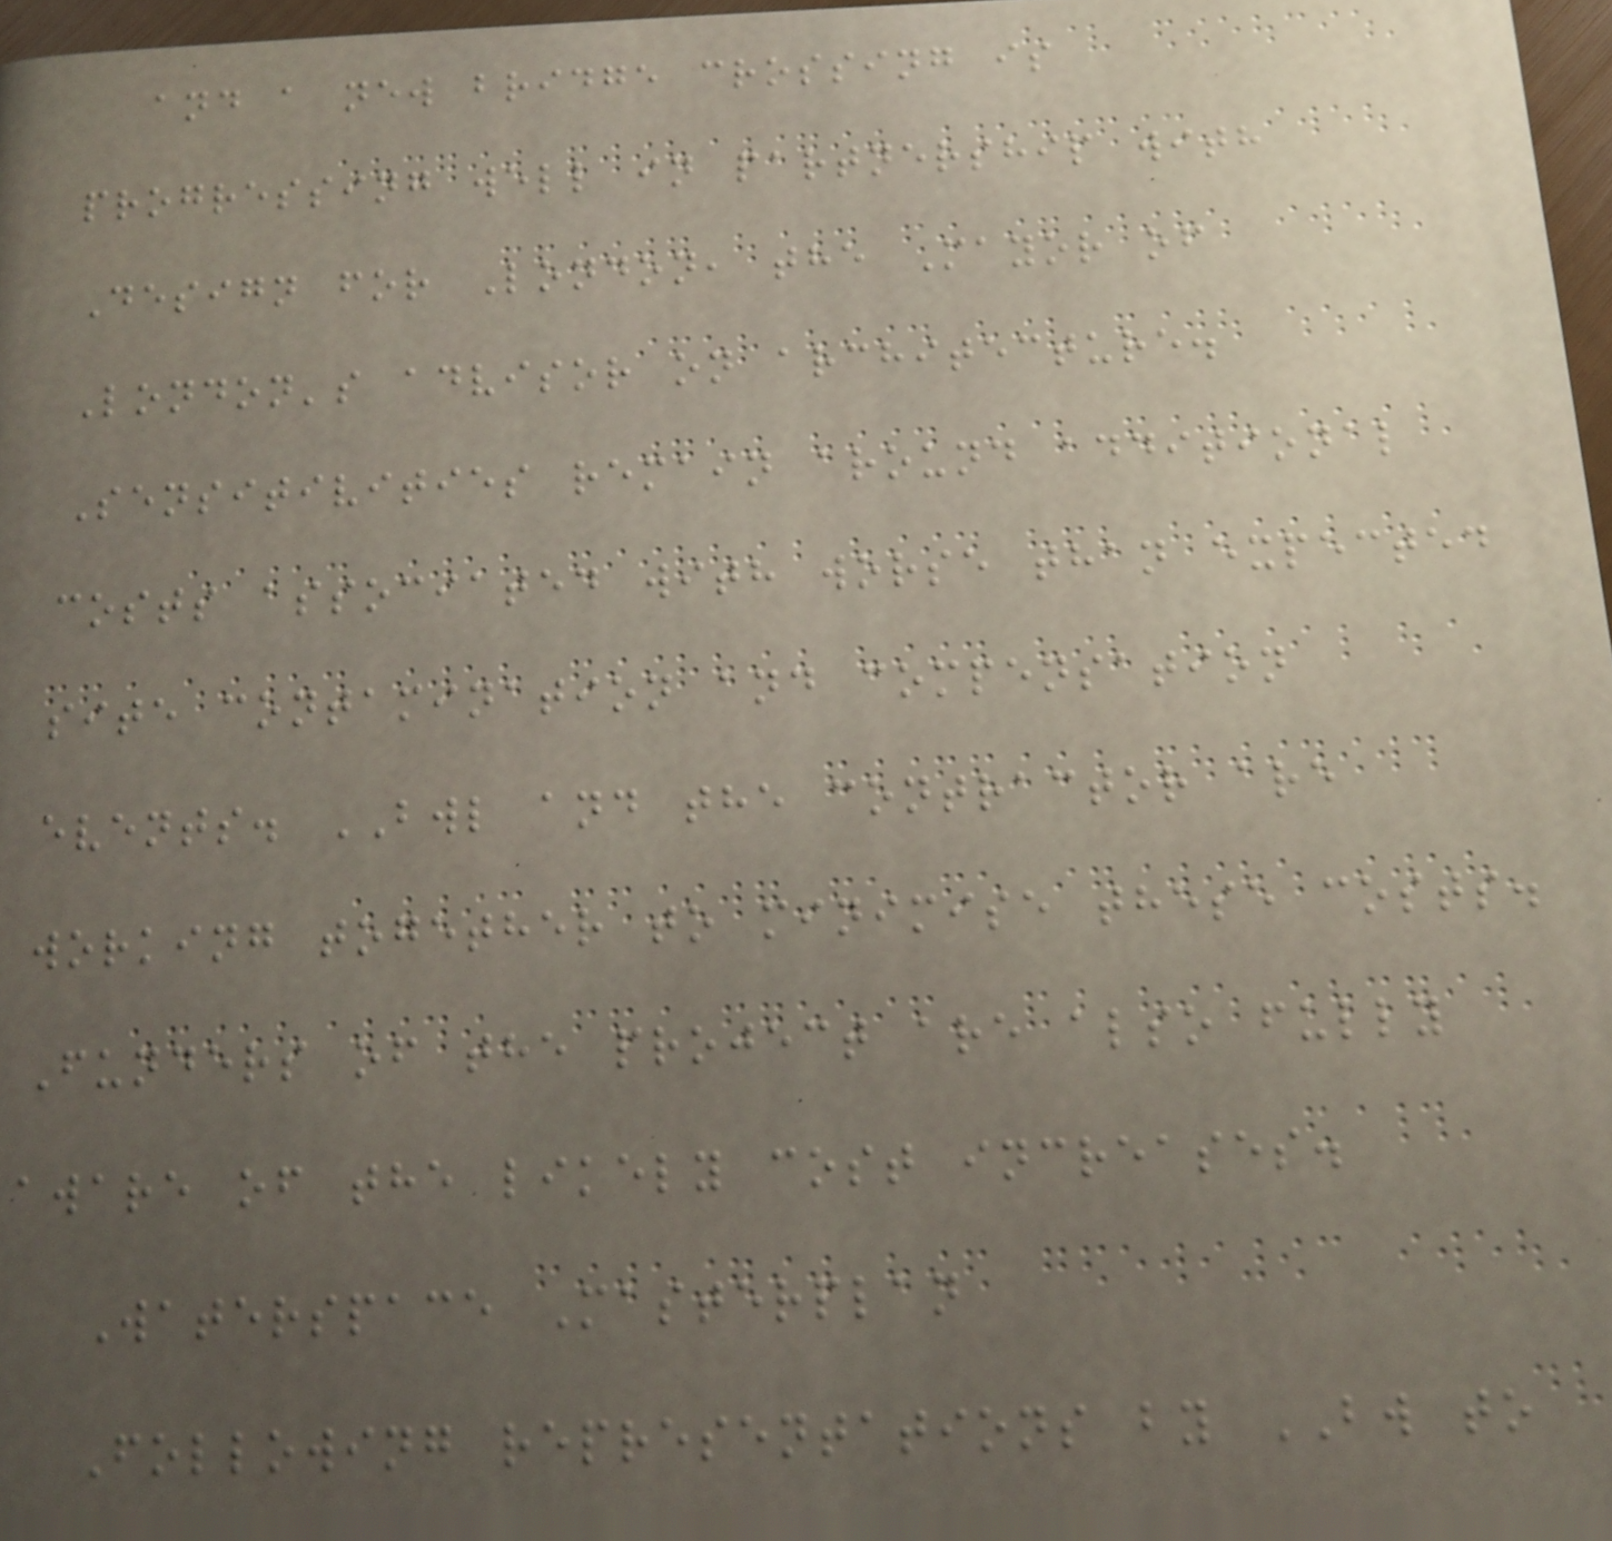and a new bridge crossing is
progressing well in partnership with
Design for London, the Mayor of
London's advisor on architecture.
Sensitivities remain around additional
costs associated with worse than expected
site contamination and compensation
events. BWL and the contractor are
working together to minimise these costs.
Funders of the project are also fully
aware of the likely cost increases.
Waterspace Masterplan
Following representations by BW to
